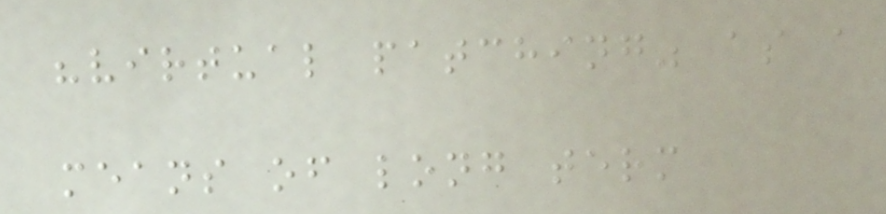"virtual patching" as a
means of long term
